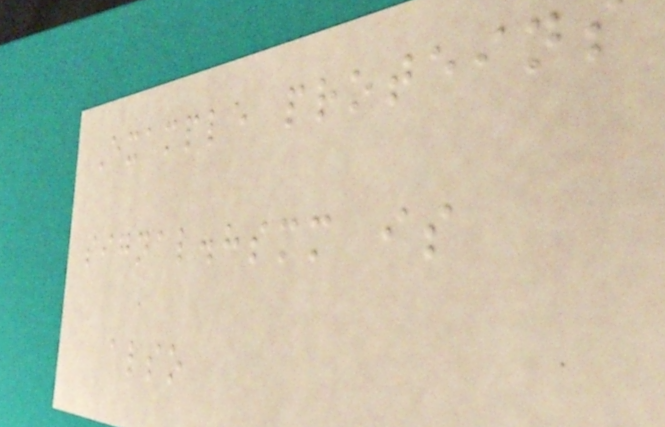Example proteins
signal.hsmm is
also
